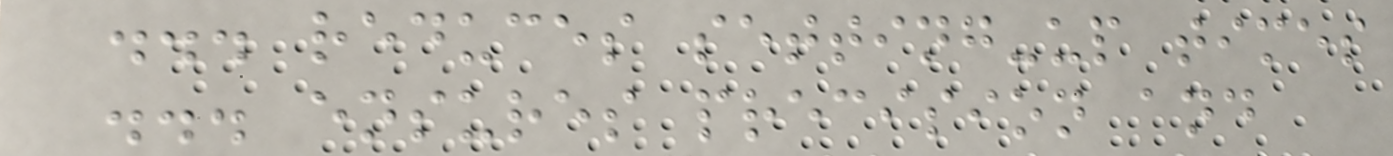... reduces setting-up times
... ensures precision and
